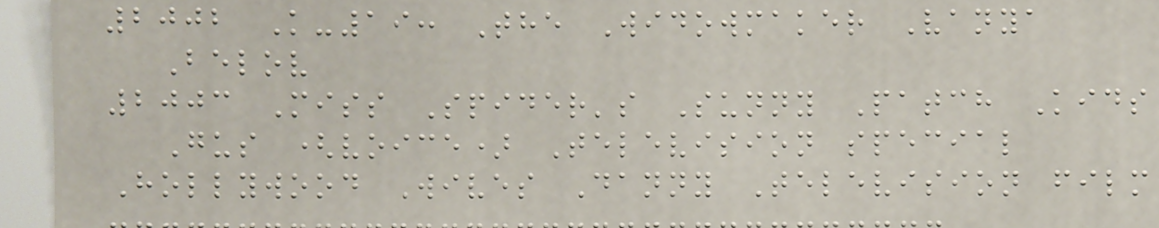2002 K-19: The Widowmaker Vanya
Belov
2003 Miss Spider's Sunny Patch Kids
Gus (voice) Television special
Hollywood Wives Danny Television film
